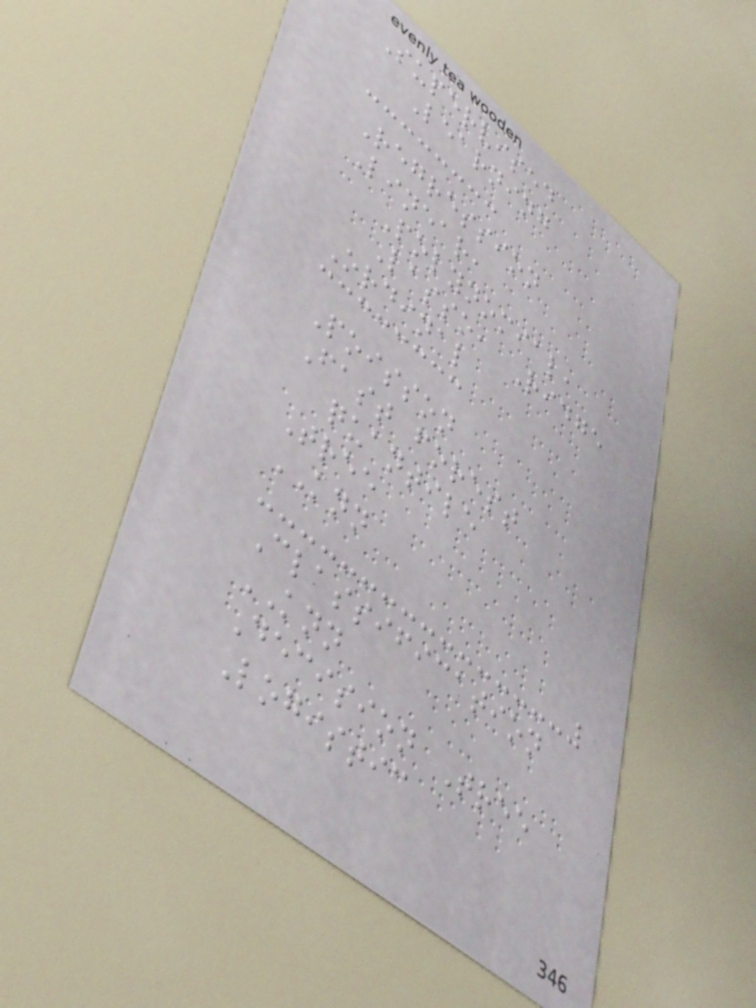Supervised
Learning
Regression
Linear,
Polynomial,
Lasso, Ridge
Ordinal
Poisson
Fast forest
quantile
Tree
KNN
Classification
KNN
Decision Tree
Logistic
